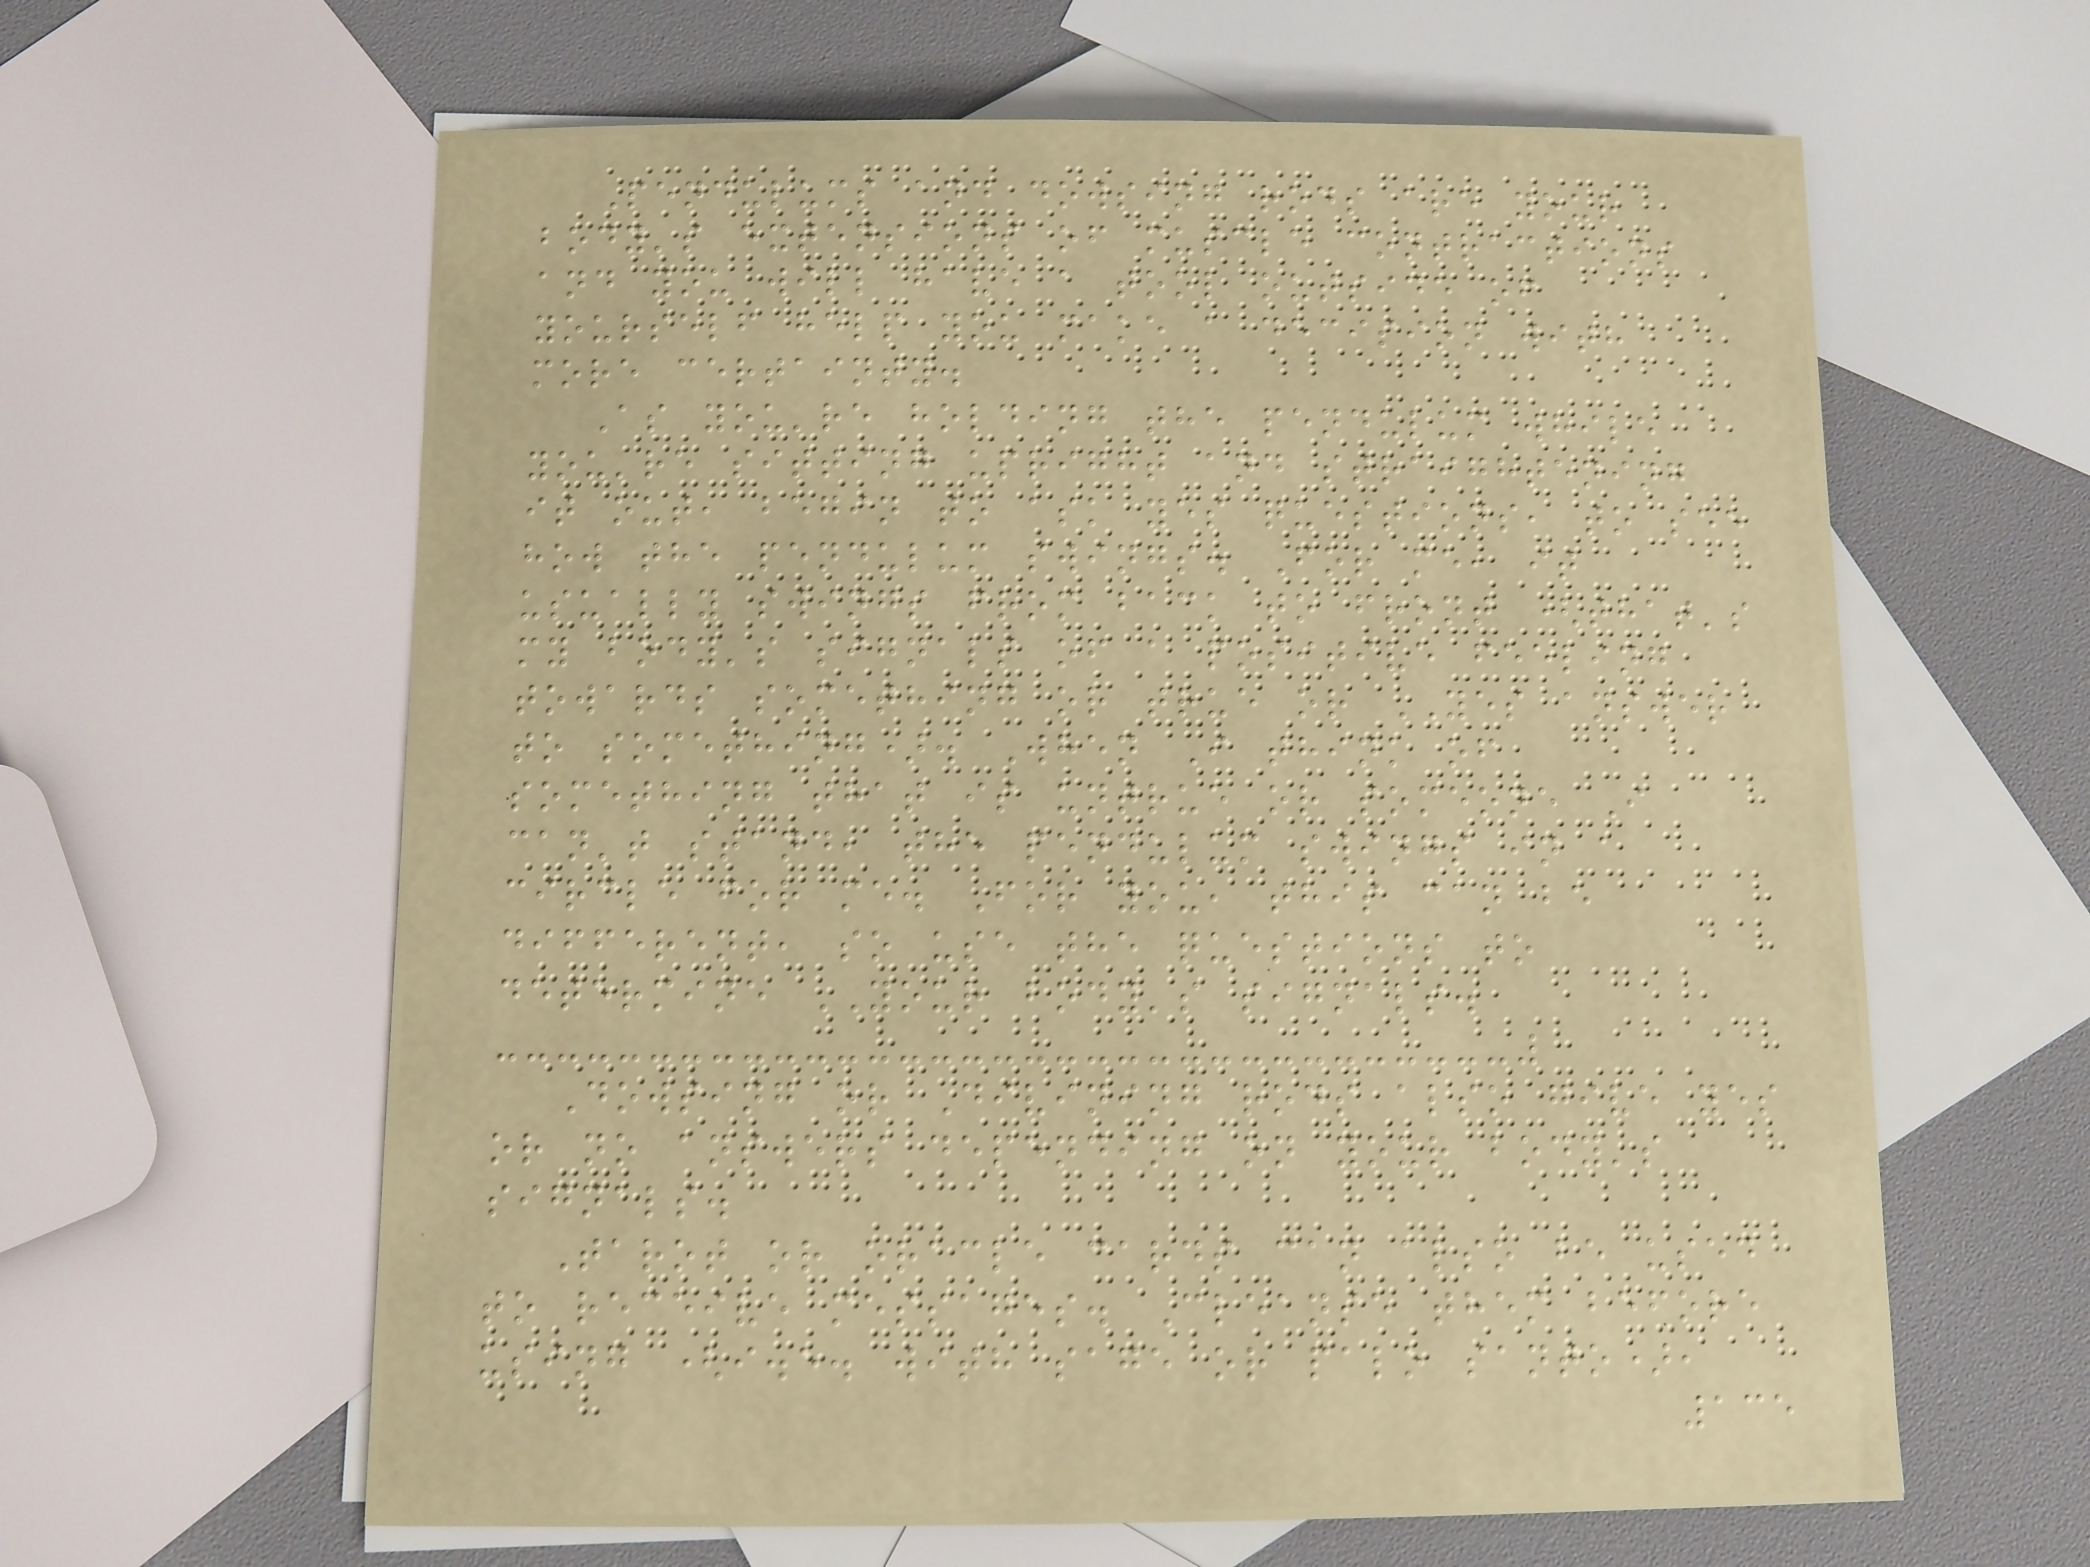Pendulums and dowsing rods are your
body's extensions of muscle contractions
and you will have a tool outside of
yourself help you make a decision with
more certainty.
As you're holding the pendulum while
you're sitting upright and straightening
it out, begin to ask yes questions, to see
how the pendulum swings. For me, it
usually swings from back to front (that's
my body's signals of a positive feeling
towards something or true or YES answer
to something). When I think of
something that is untrue or someone I
can't stand, the pendulum swings in a
circle for me. For you, this can be
different, so use the questions to
determine YOUR body's signals.
Dowsing or Divining rods also give yes
or no answers depending on your body's
signals.
Tarot or oracle cards can also be used
to receive messages. Cleanse them before
using (i.e. with sage or palo santo),
135
